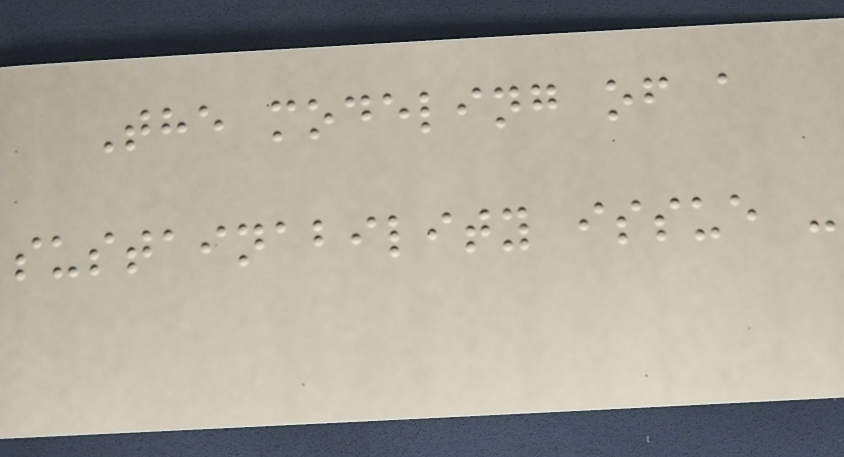The modeling of a
sustainability issue -
